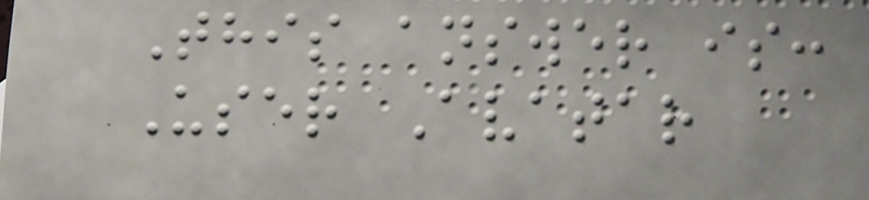This answer is:
User Avatar
